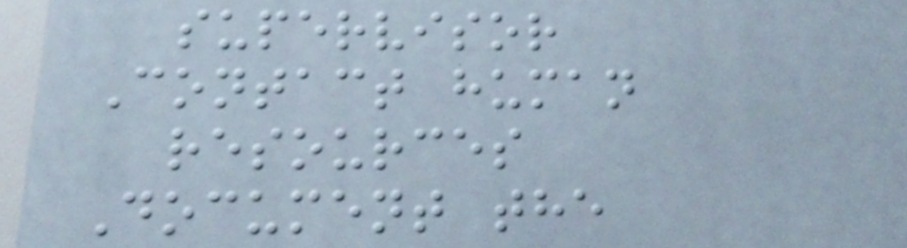supervisor
Contact human
resources
Document the
